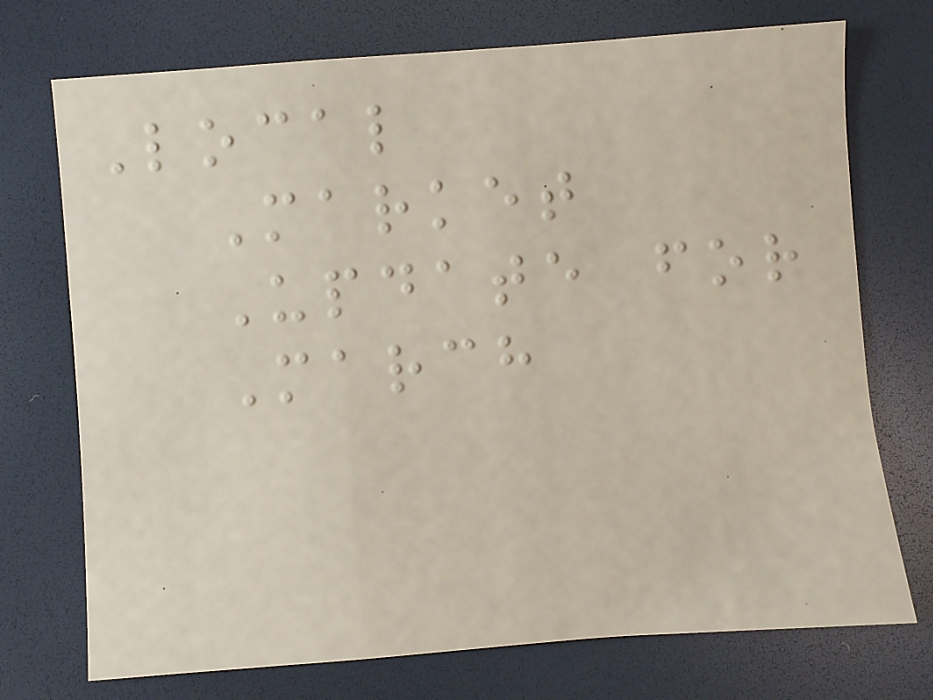Local
Market
Update for
March
